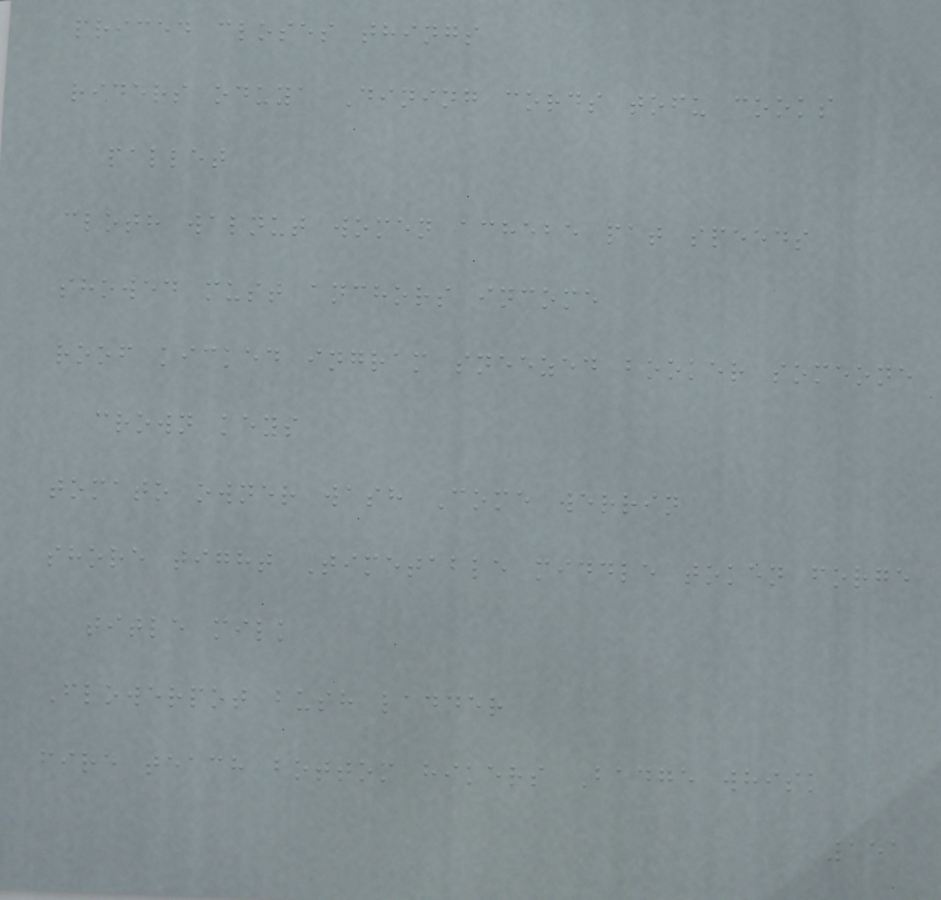priced closes things
riders oduya Dining cords tofu cooks
pallet
cloth walnut women achebe pat speeds
showed must anchors income
roof kicked ingram sneezed booker someone
crown keys
tomato owner wash Come werrin
shore tight Timetable middle token forge
title milk
Flowerpot bush ladder
fire teach bottom hikers Badge whisk
151
